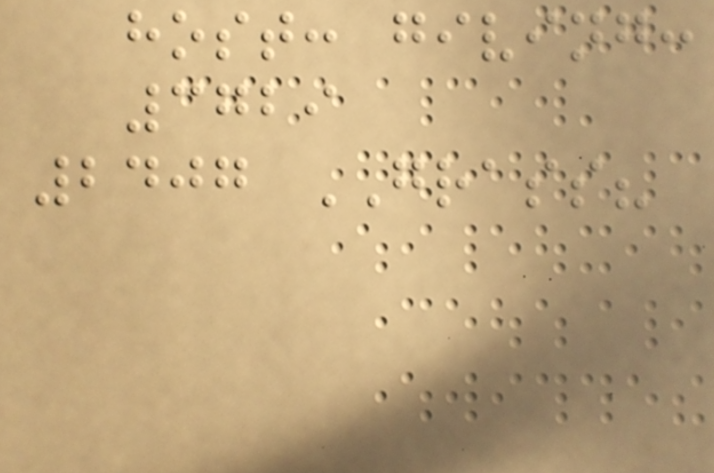host: giving:
3729
2407 GRASS?
